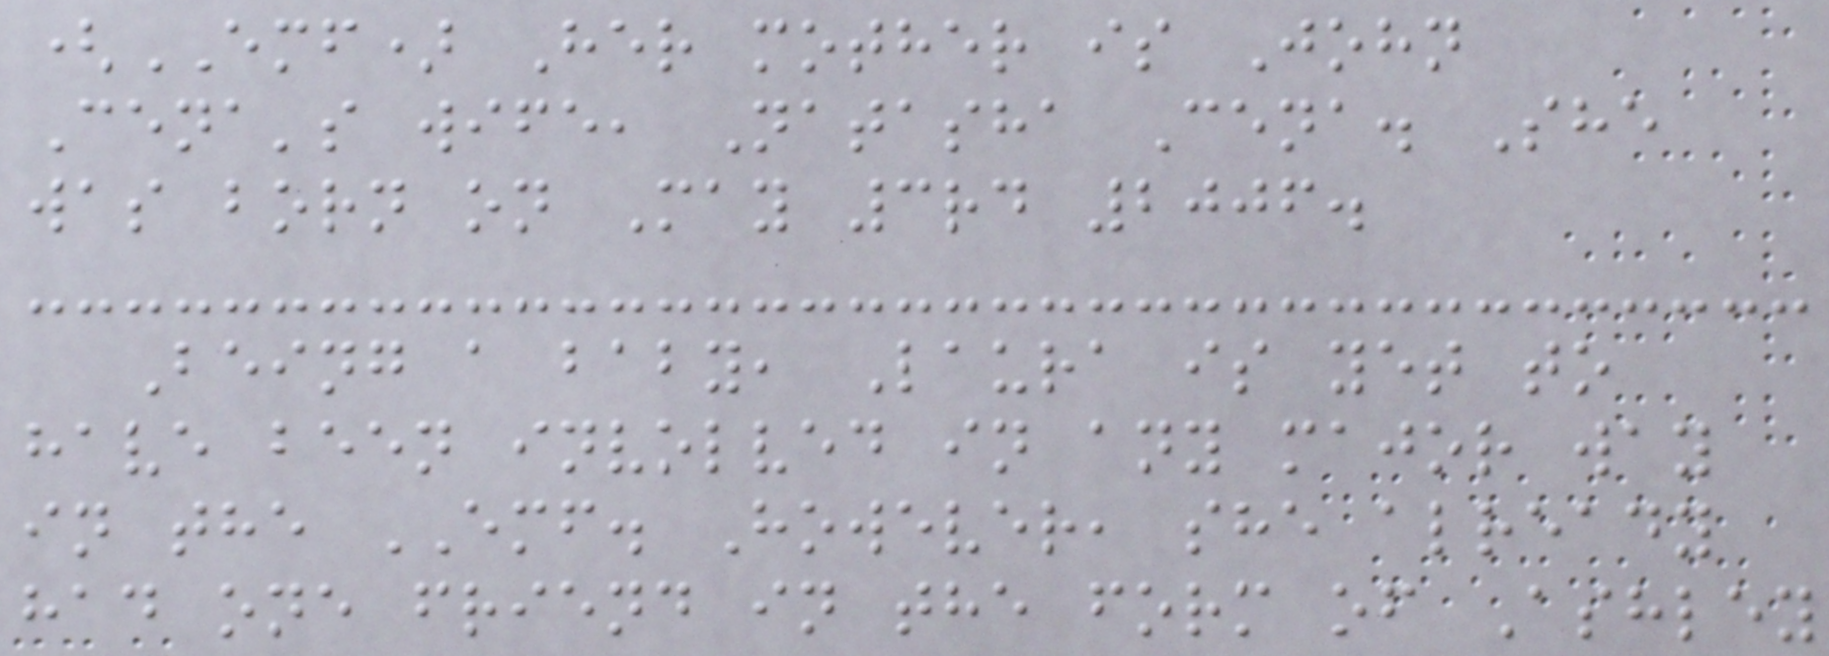(EMF) Her mother is John
Cena's wife, Natasha Cena. She
was born on May 3rd 2006.
Being a baby, Laura is yet to
have been involved in any major way
in the EMF. However, she already
had one friend in the form of Ashley
